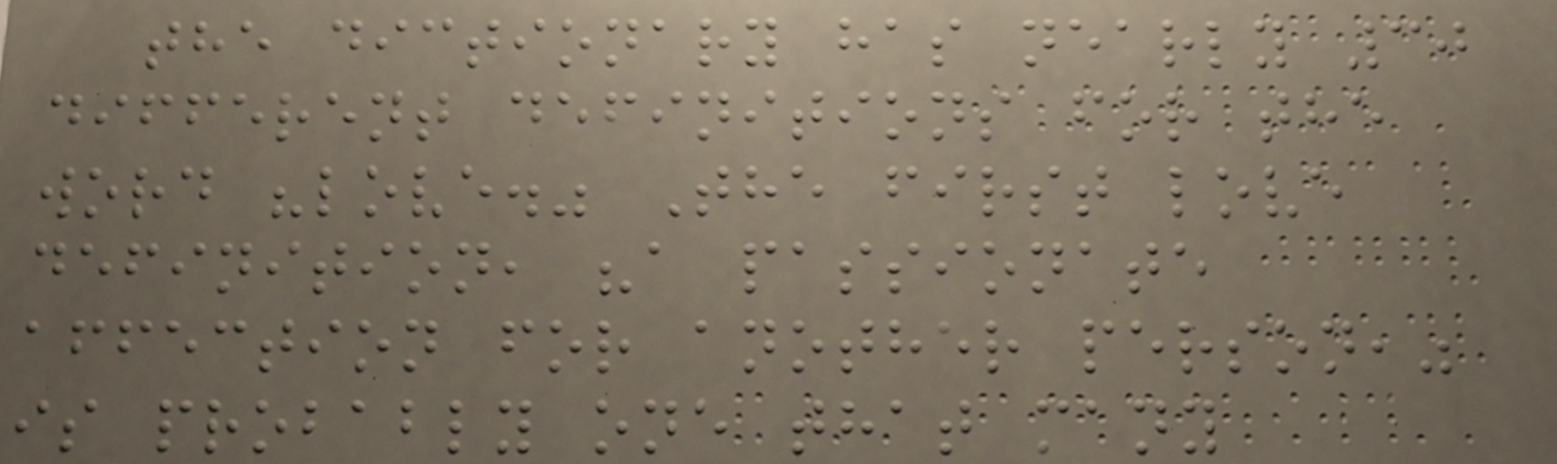the dictionary has nearly 30
different definitions for the
word "love." The first love
definition, "a passionate
affection for another person,"
is probably one that many
